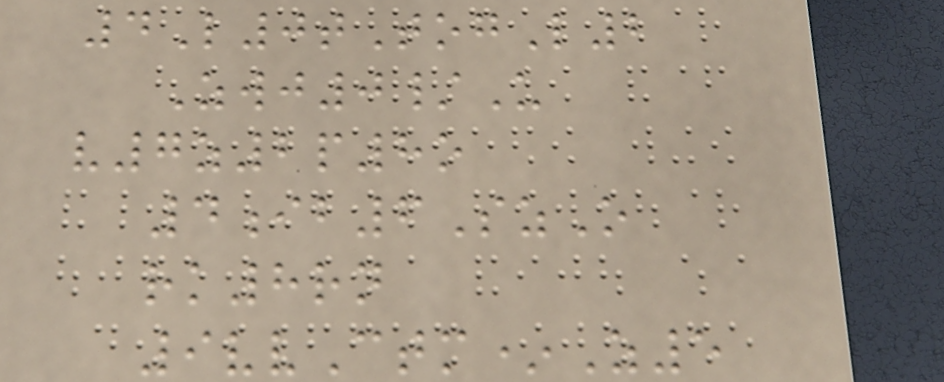4L0tTogL2
Zwj0/U
v7z2p8o
4ib6SzO
rk8rn
9vvCtm*Z5
